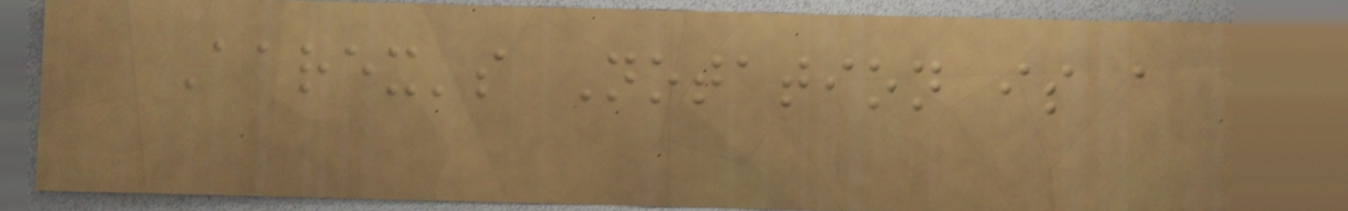Aarex's Notation is a
